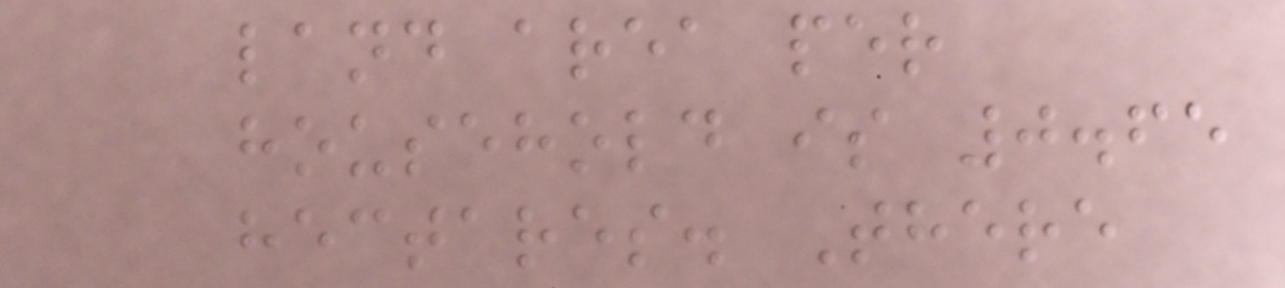land area per
household is 0.65
hectares. There
